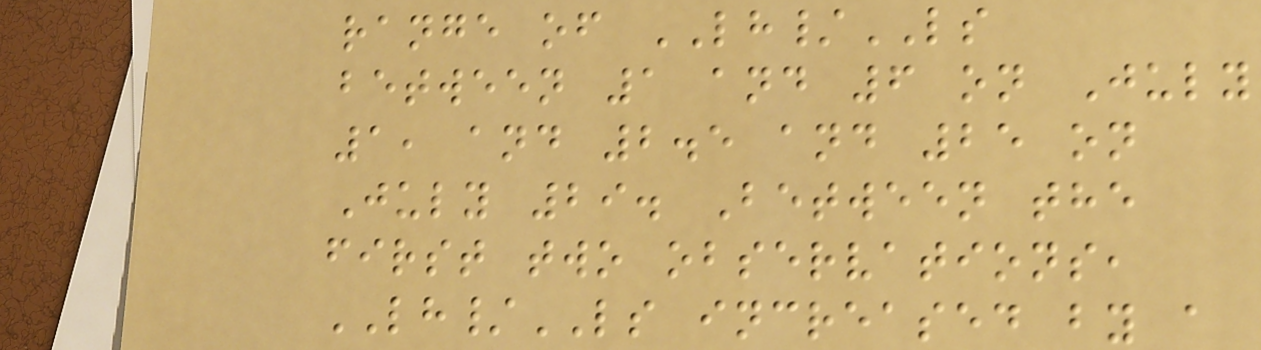range of LH/LS
between 1 and 6 on July
1, and 2.5 and 25 on
July 29. Between the
first two observations,
LH/LS increased by a
